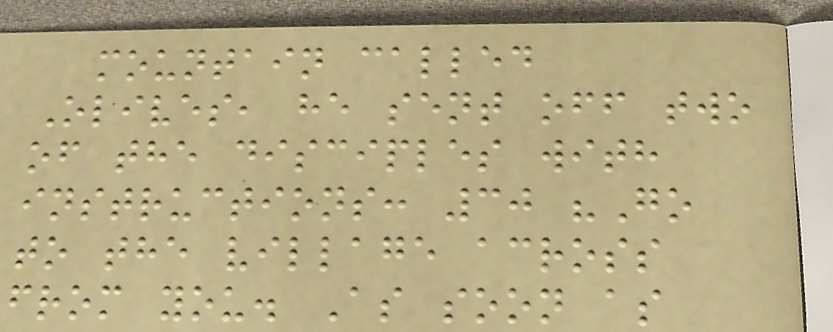mountain called
Olives, he sent off two
of the disciples with
instructions: 30 "Go
to the village across
from you. As soon as
